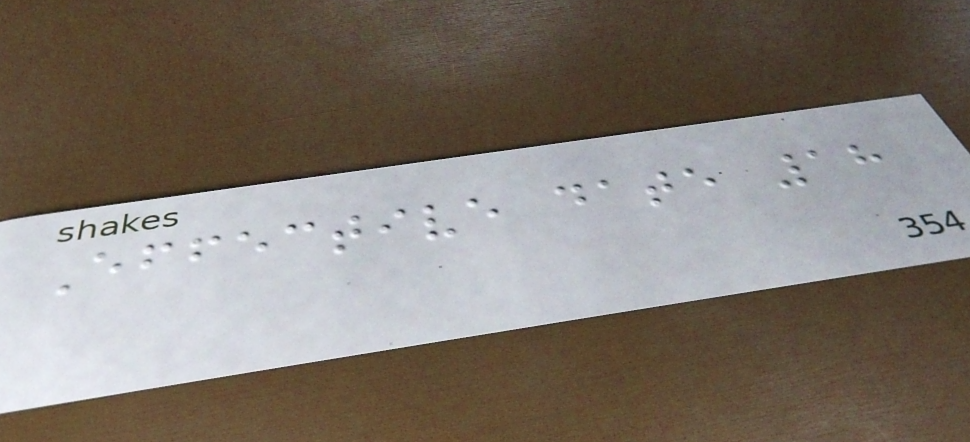Effective date 18
